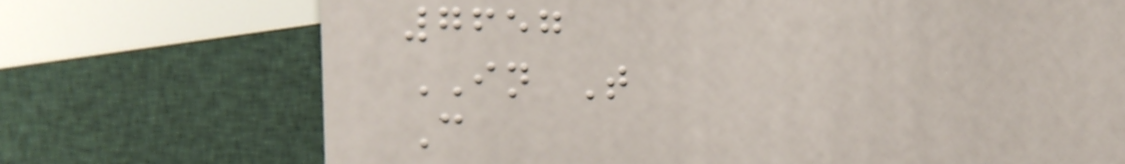7657
IN T
C
